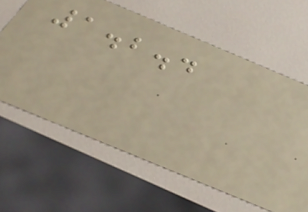1.2.4
